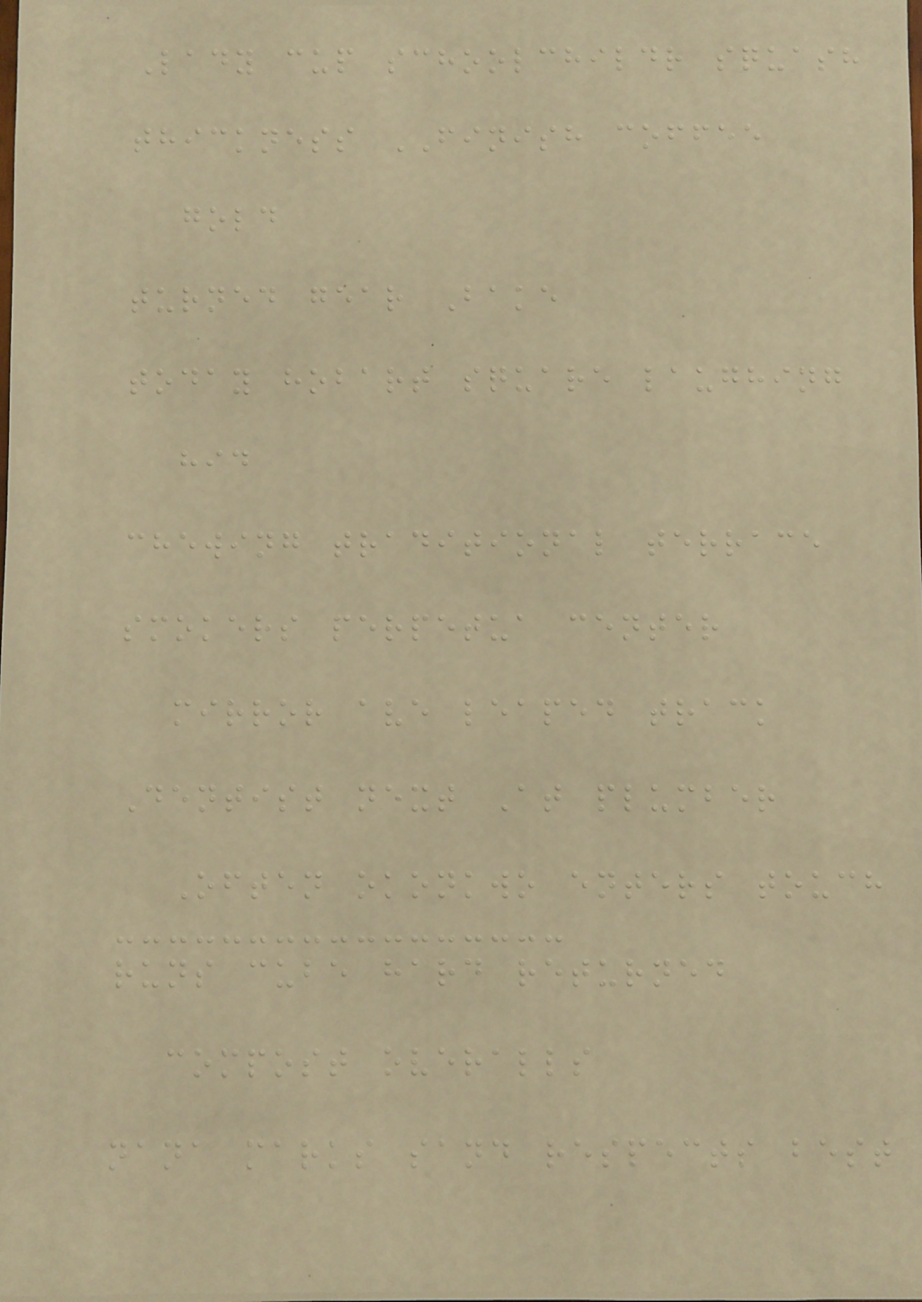Lady cup schoolchildr squash
thickness FINISH coffee
gold
turned gear Bake
today hobart square laughing
hid
chewing traditional terrace
smokers perpetua center
mirror ave leaped track
Dentist next At plumber
Often okonkwo enters touch
runs cube hard returned
compost overalls
nana marks sand respects best
